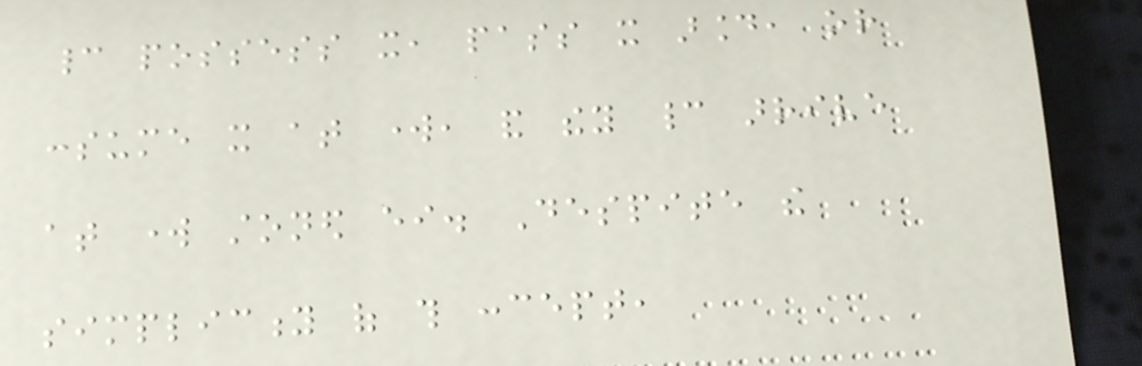cannot possess it, pass it around, or
consume it at work, and they cannot arrive
at work stoned either. Despite the
simplicity of this concept,
